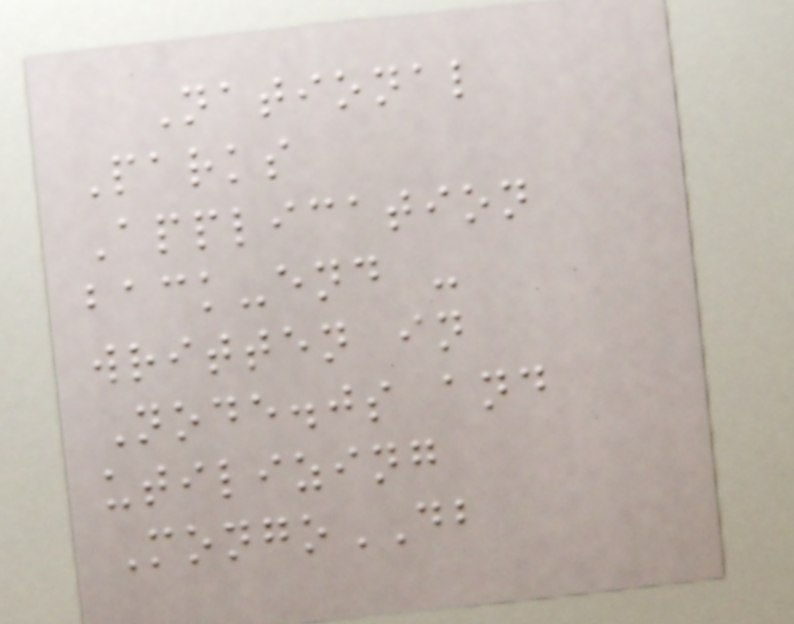National
Parks
Application
back-end -
written in
Node.js and
utilizing
MongoDB
